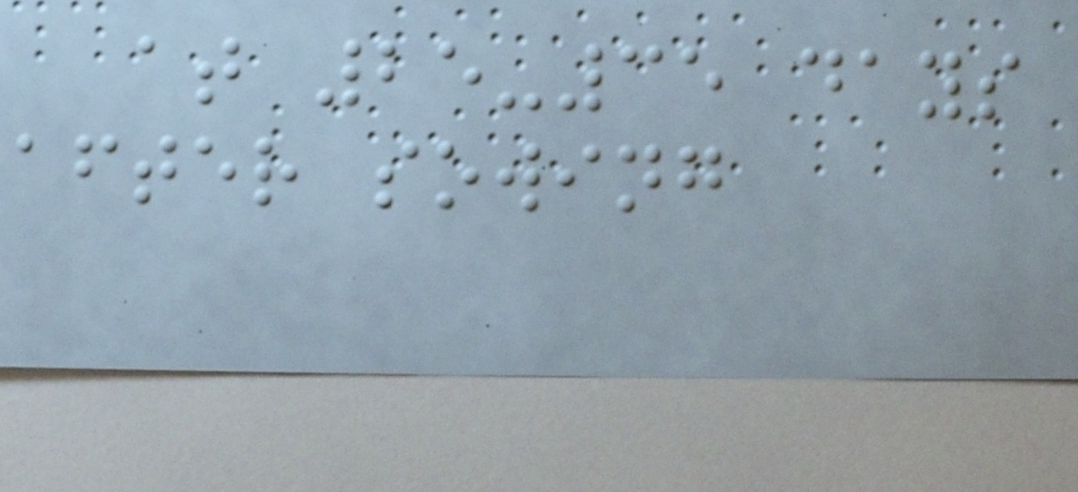at 25-35 days
after sowing
